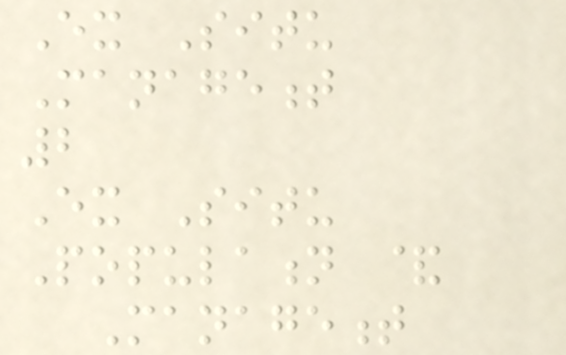Ex Situ
Management
2
Ex Situ
Population &
Management
